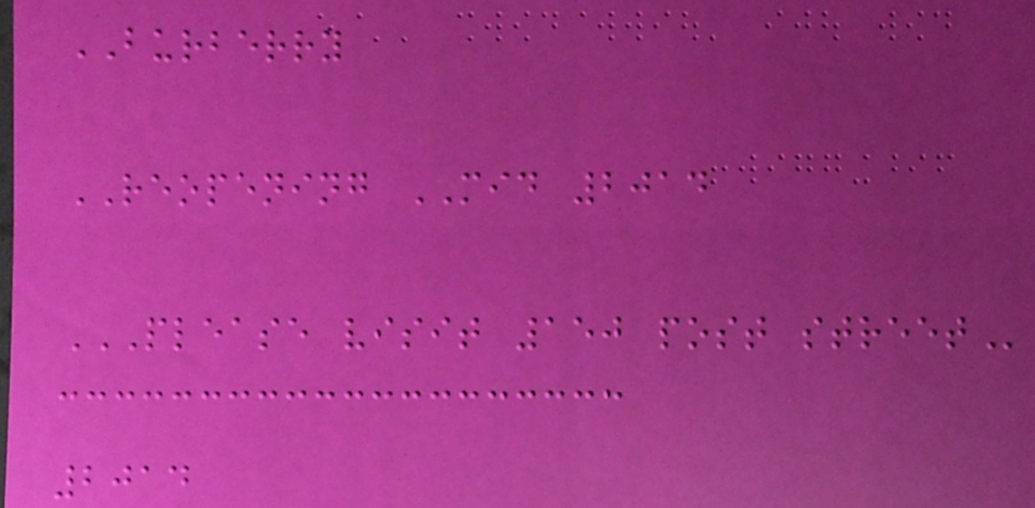BURBERRY
REOPENING MID 2014
PLEASE VISIT 150 POST STREET
2014
